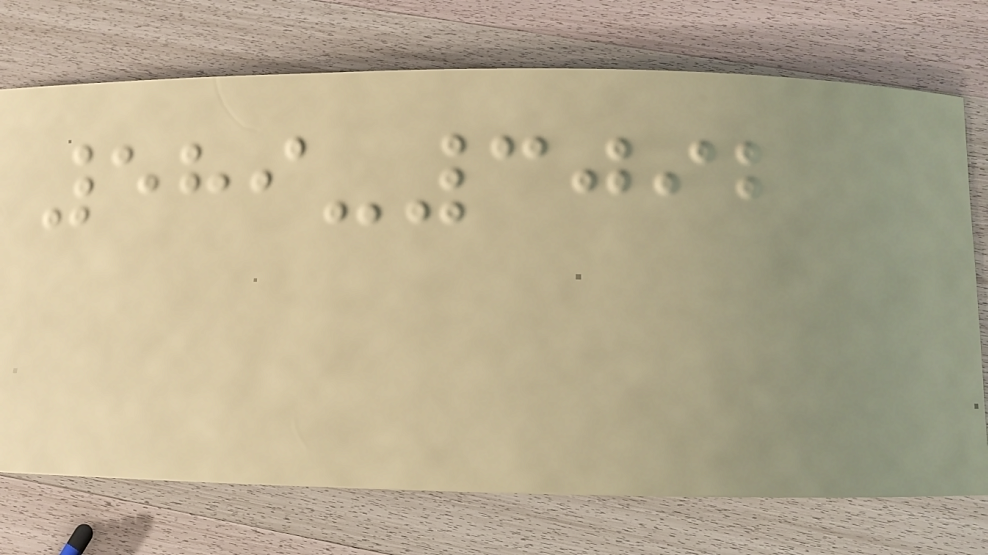589-3092
